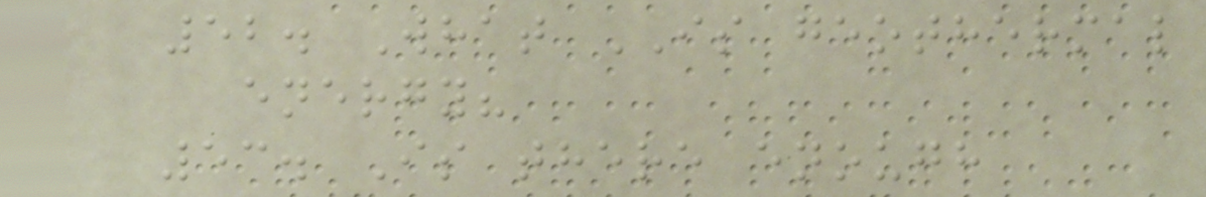52. What IS geothermal
energy?
53. Is there enough
